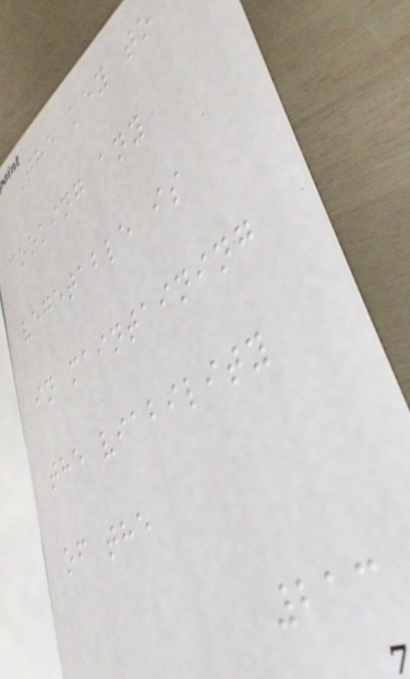The key to
cooking any
vegetable is
in maintaining
the viability
of the
213
